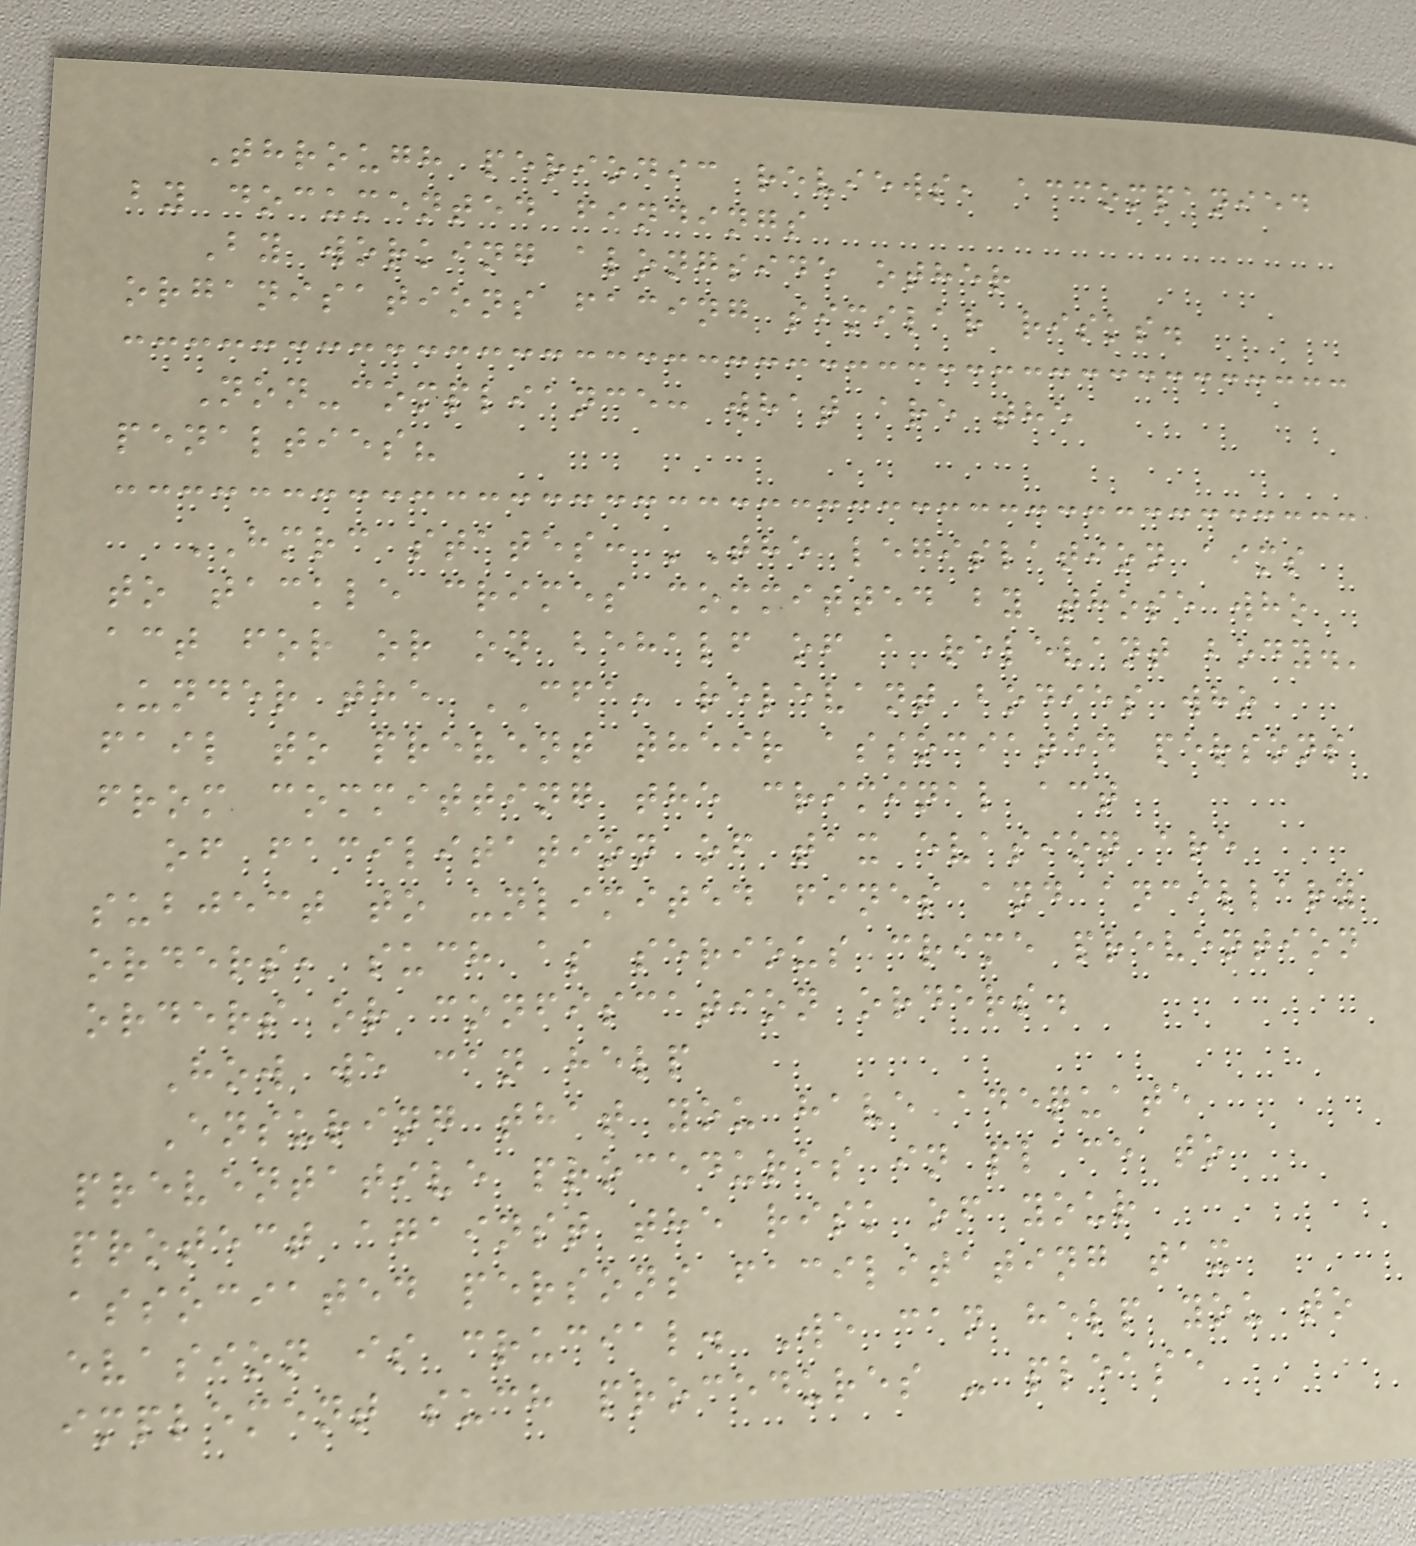Through periodic reviews, accompanied
by documented findings
By working alongside other
organisations facing similar risks.
Non-compliance: what are the
penalties?
HMRC states: 'The legislation aims
to tackle crimes committed by those who
act for or on behalf of a relevant body.'
Under the CFA, relevant bodies who
fail to prevent their associated persons
from committing the criminal act
of facilitation of tax evasion are
subject to unlimited fines and ancillary
orders, such as serious crime prevention
orders or confiscation orders.
How we can help
Ensuring that you have adequate
preventative procedures in place to
protect against the risk of your
associated persons facilitating tax
evasion is crucial. We can help you to
implement such procedures - please
